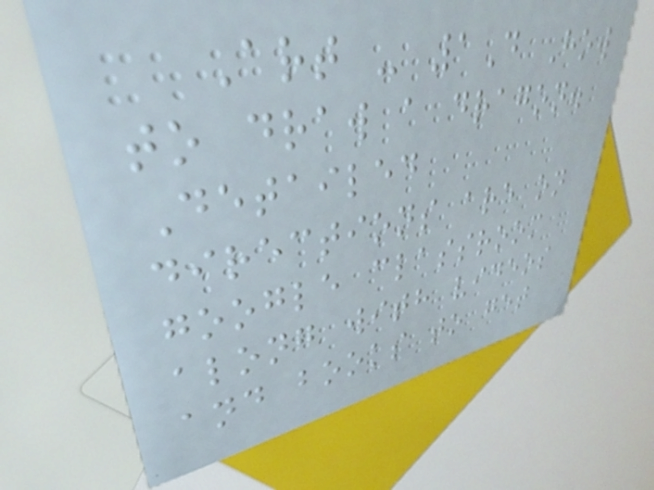Art - 1D How
to draw a dragon.
Detailed
directions are on
google classroom
along with videos
and books to get
